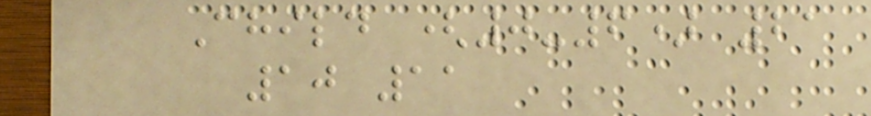Child (0-6) 21
10 11
